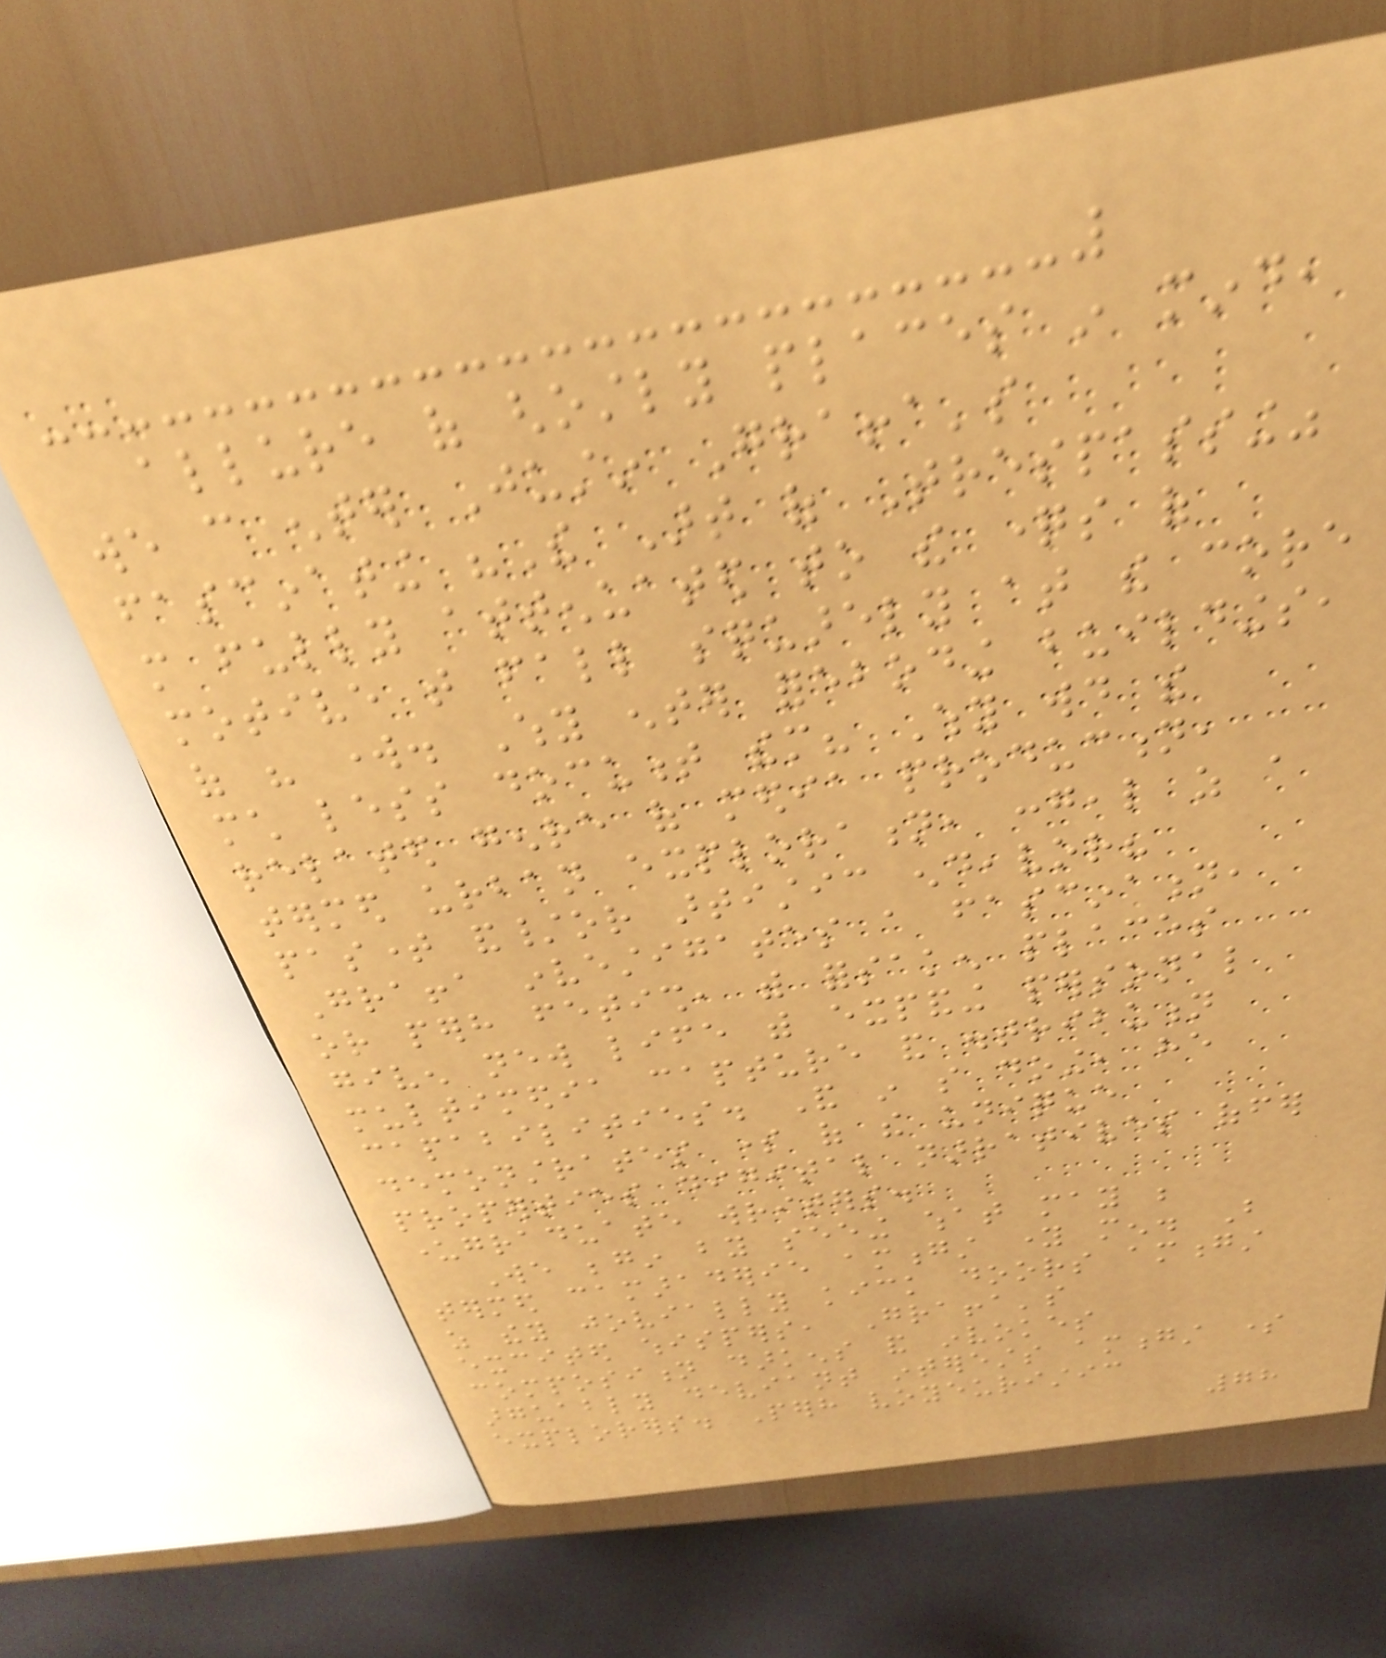allure of ghostly places in mind,
we can enter Justin Graffa's
fascinating "The Art of Trespassing"
more fully attenuated to the questions of
motive that fall squarely at the core
of his work. Why enter foreboding buildings,
much less document them? Why would the
related genre of media production,
termed urban exploration, congeal as a
pastime and/or artistic endeavor?
Graffa investigates a fascination,
or perhaps fetish, with forsaken places
given new life with expanding personal
multimedia capture and distribution
capabilities. And in so doing, he
demonstrates some of the unique
properties digital narratives offer
undergraduate writers.
We begin by seeing what may be
termed camaraderie amongst young men. But
as they jovially kick doors amongst
excited whispers, Graffa's
composition darkens and invokes
arguably deviant interests amongst some
explorers. Perhaps voyeuristic
78
